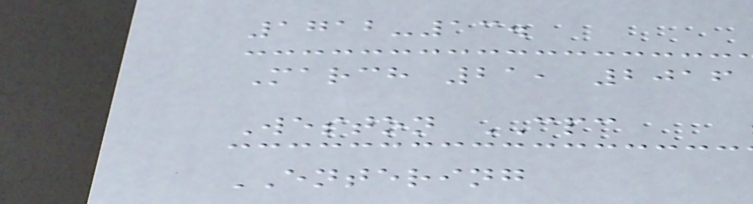1712-13.
March 21, 2016
Weston CPC
ENTERING
